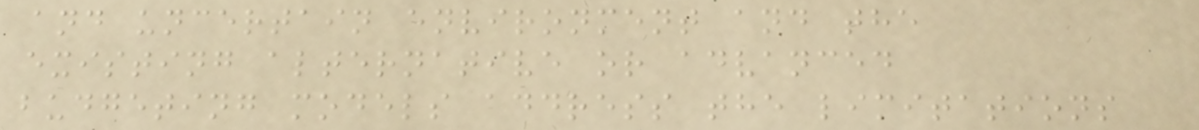and uncertain environment and the
existing alternative or advanced
budgeting models address the limitations
